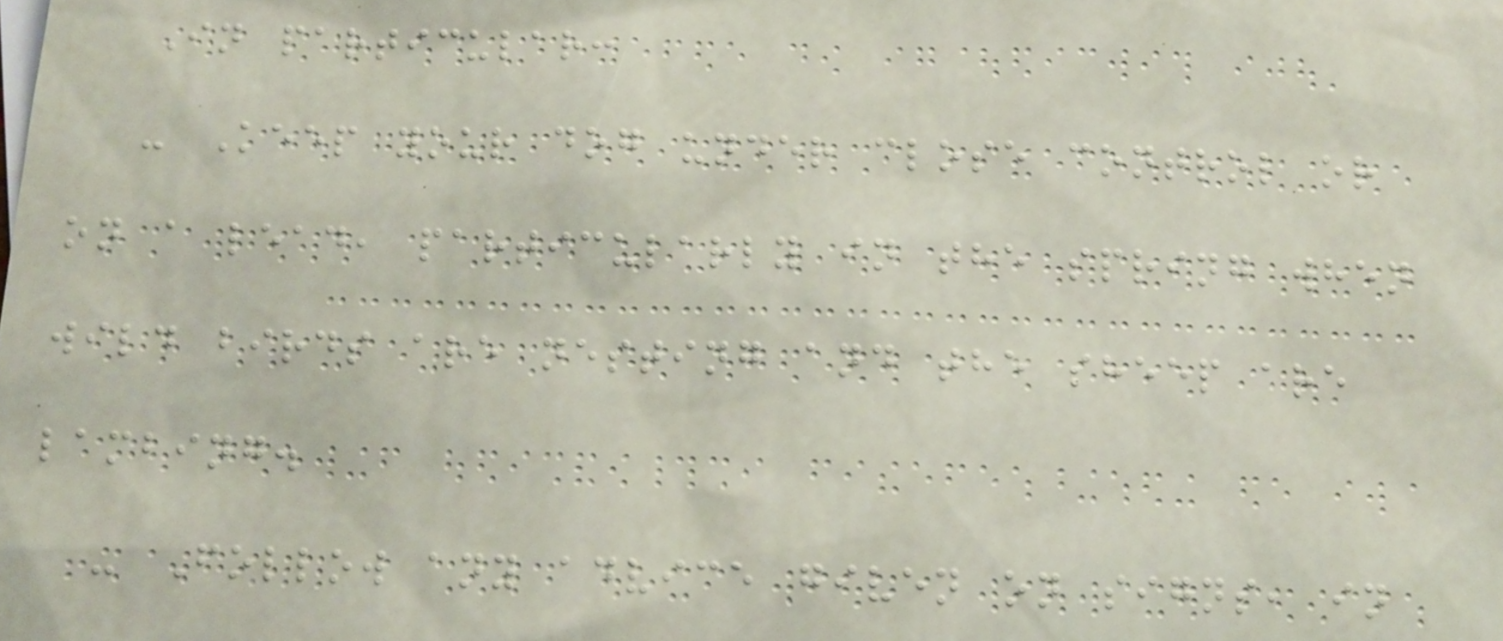In particular:
- Keep your dog under close control or
on a lead, particularly in the spring when
wild birds are nesting and the sheep are
lambing.
- Follow any advice given on signs, in
